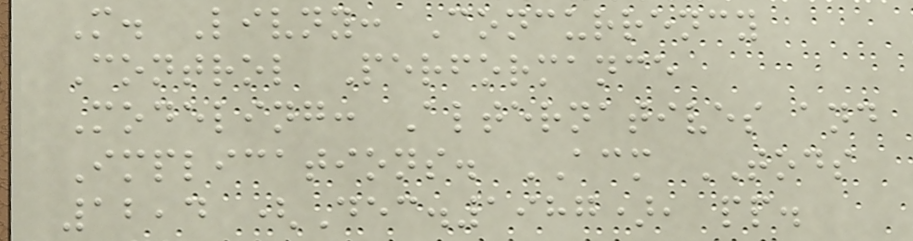M. Livny: Concurrency
Control Performance
Modeling: Alternatives and
Implications. ACM TODS
12,4 (Dec.1987), pp.
